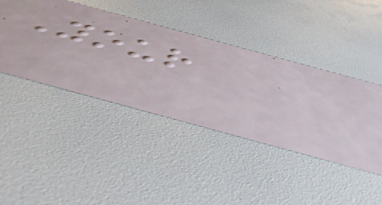Your
